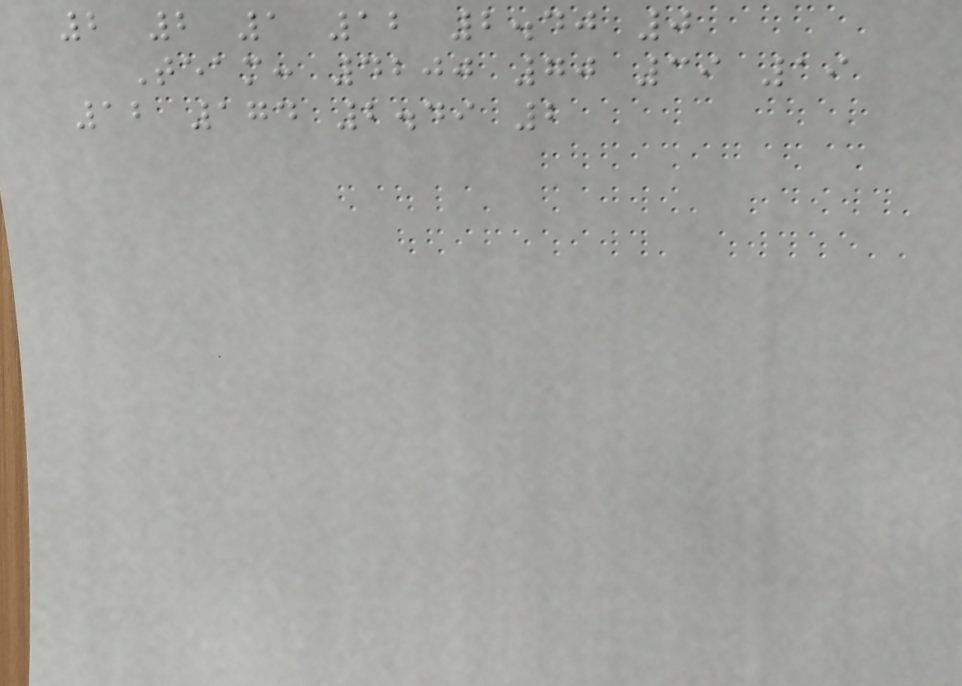2 2 1 12 2.40 0
Team: 4200 70 39 19
12 174 2.49 2
